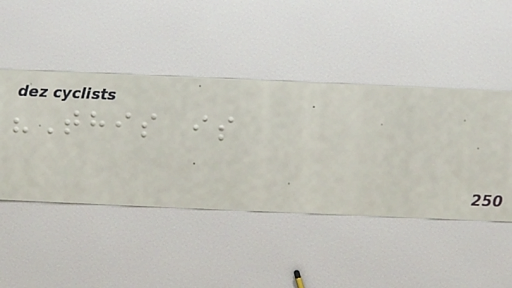"This is
